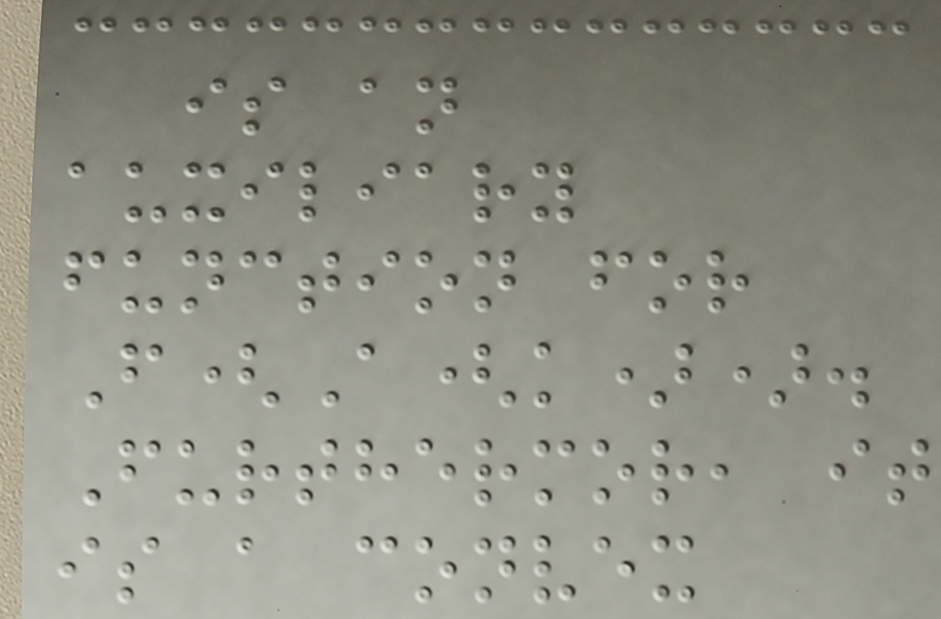is an
auxiliary
function for
F(A(k)).
Furthermor, it
is a convex
